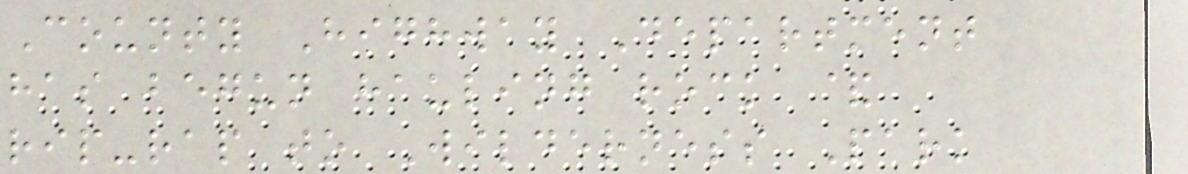County Highway Department
has begun hauling rock &
rip-rap to Wilderness Park
